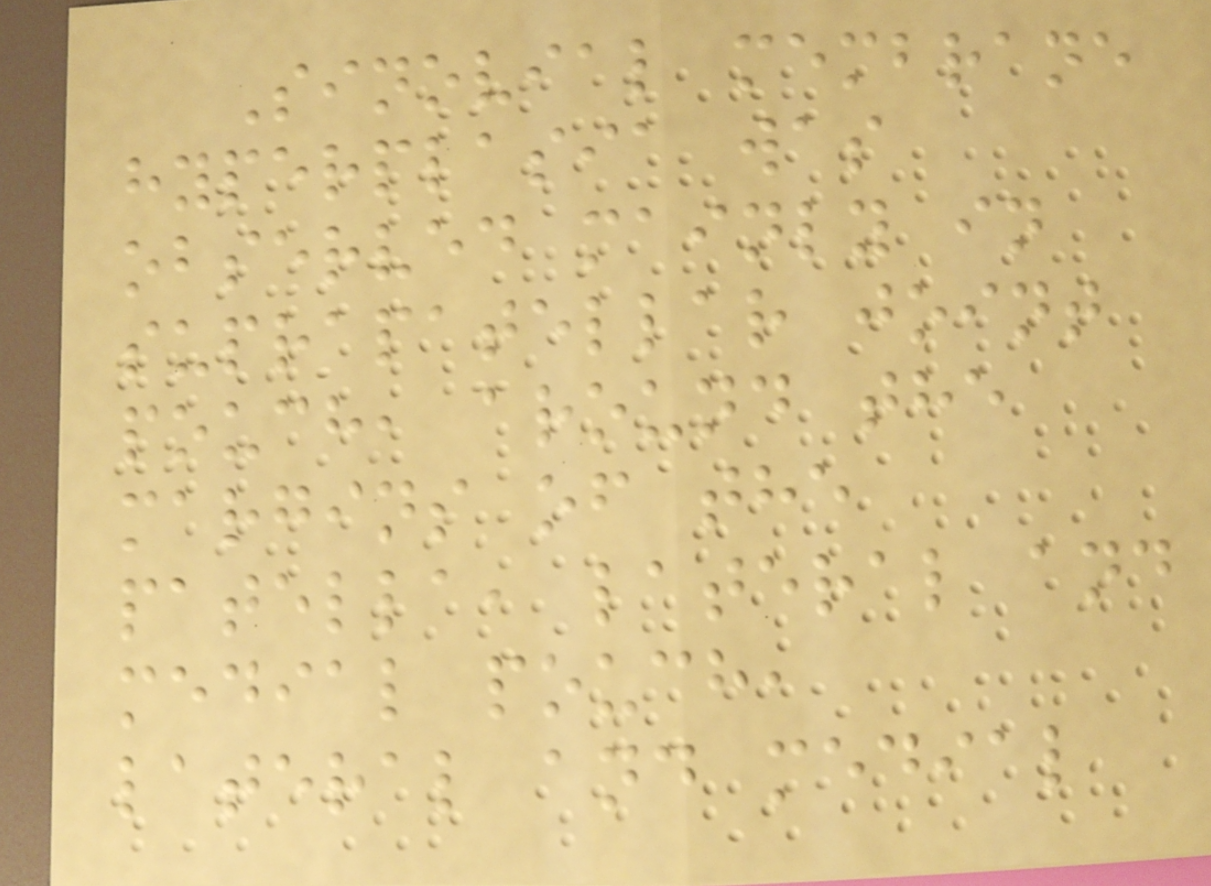Sinovial membrane
hyperplasia was
observed mainly in
suprapatellar joint
pouch, around the
margins of the
patella, lateral and
medial pouch,
lateral and medial
